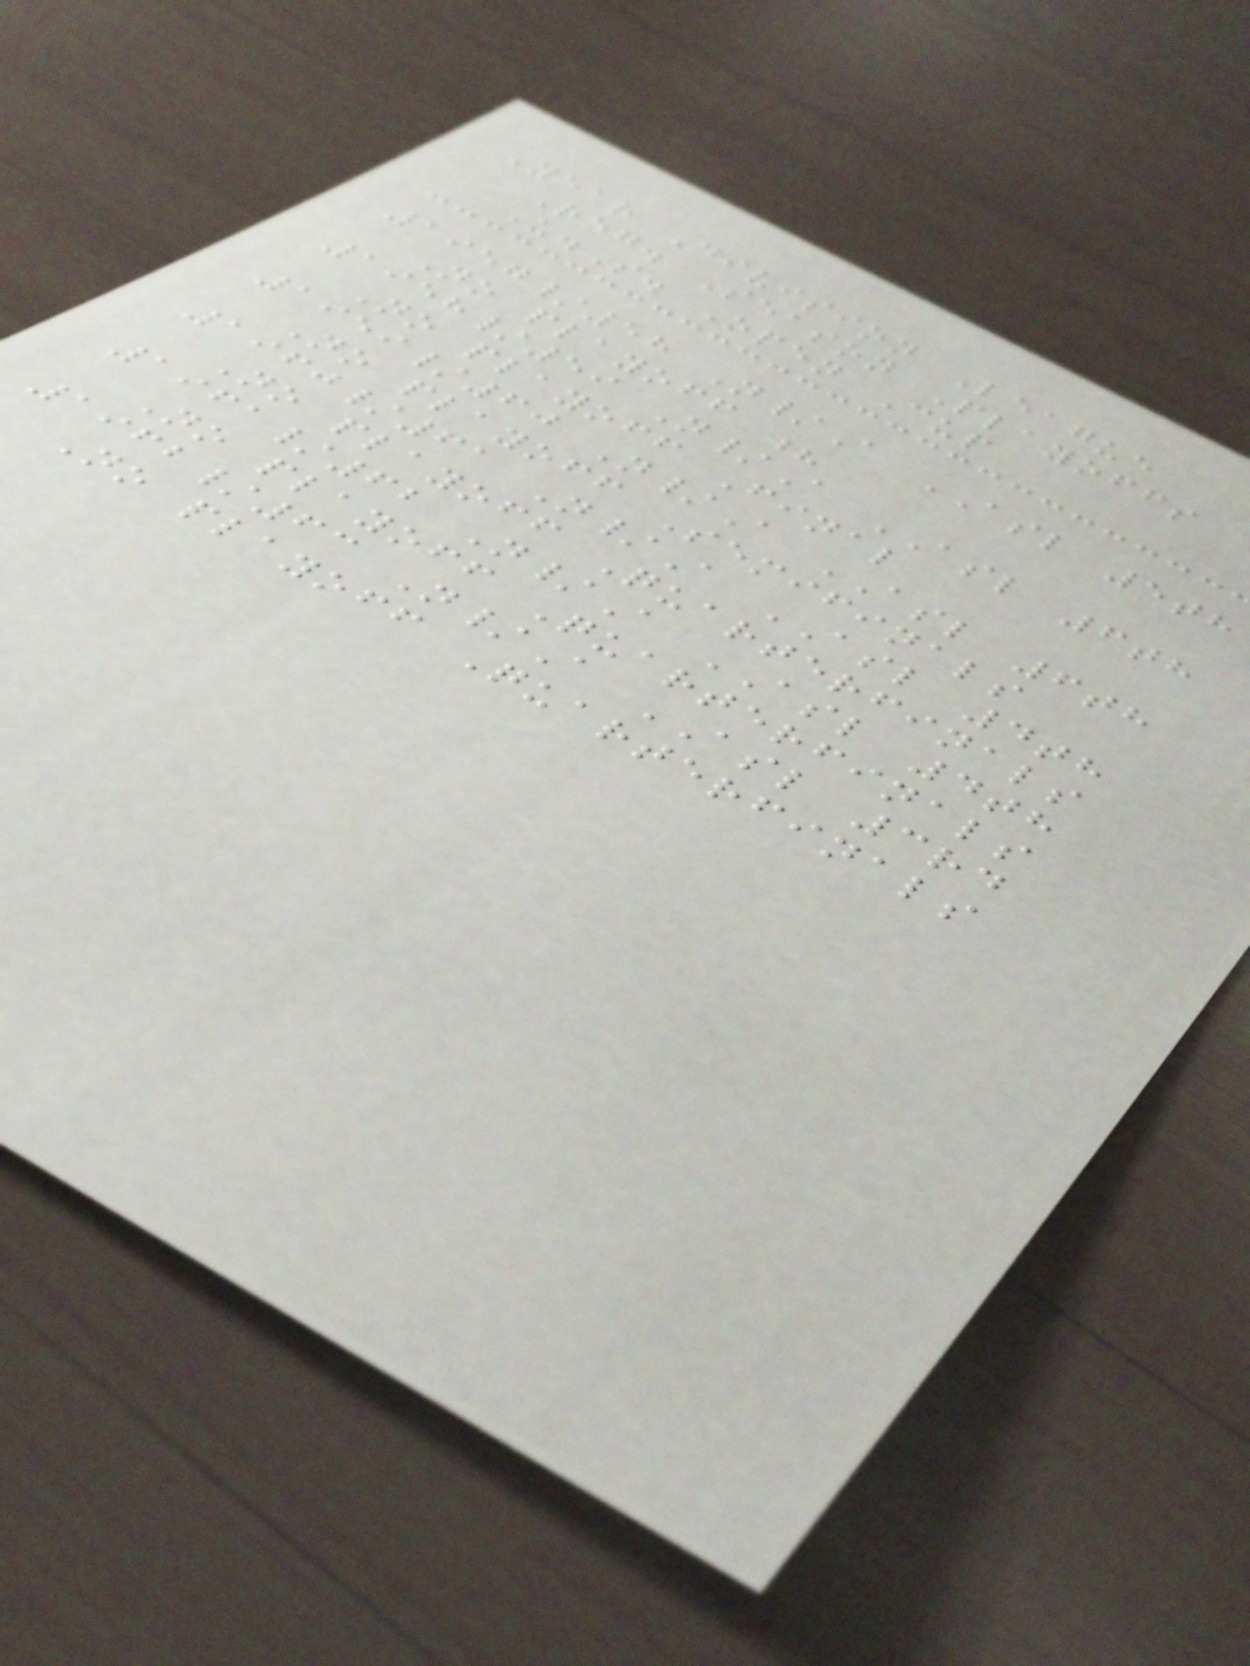Year Division League
Reg. Season Playoffs
U.S. Open Cup
1957/58 N/A ASL 5th
No playoff ?
1958/59 N/A ASL 6th
No playoff Final
1959/60 N/A ASL 6th
No playoff Semifinals
1960/61 N/A ASL 4th
No playoff Quarterfinals
1961/62 N/A ASL 4th
No playoff Quarterfinals
1962/63 N/A ASL 3rd
No playoff Quarterfinals
